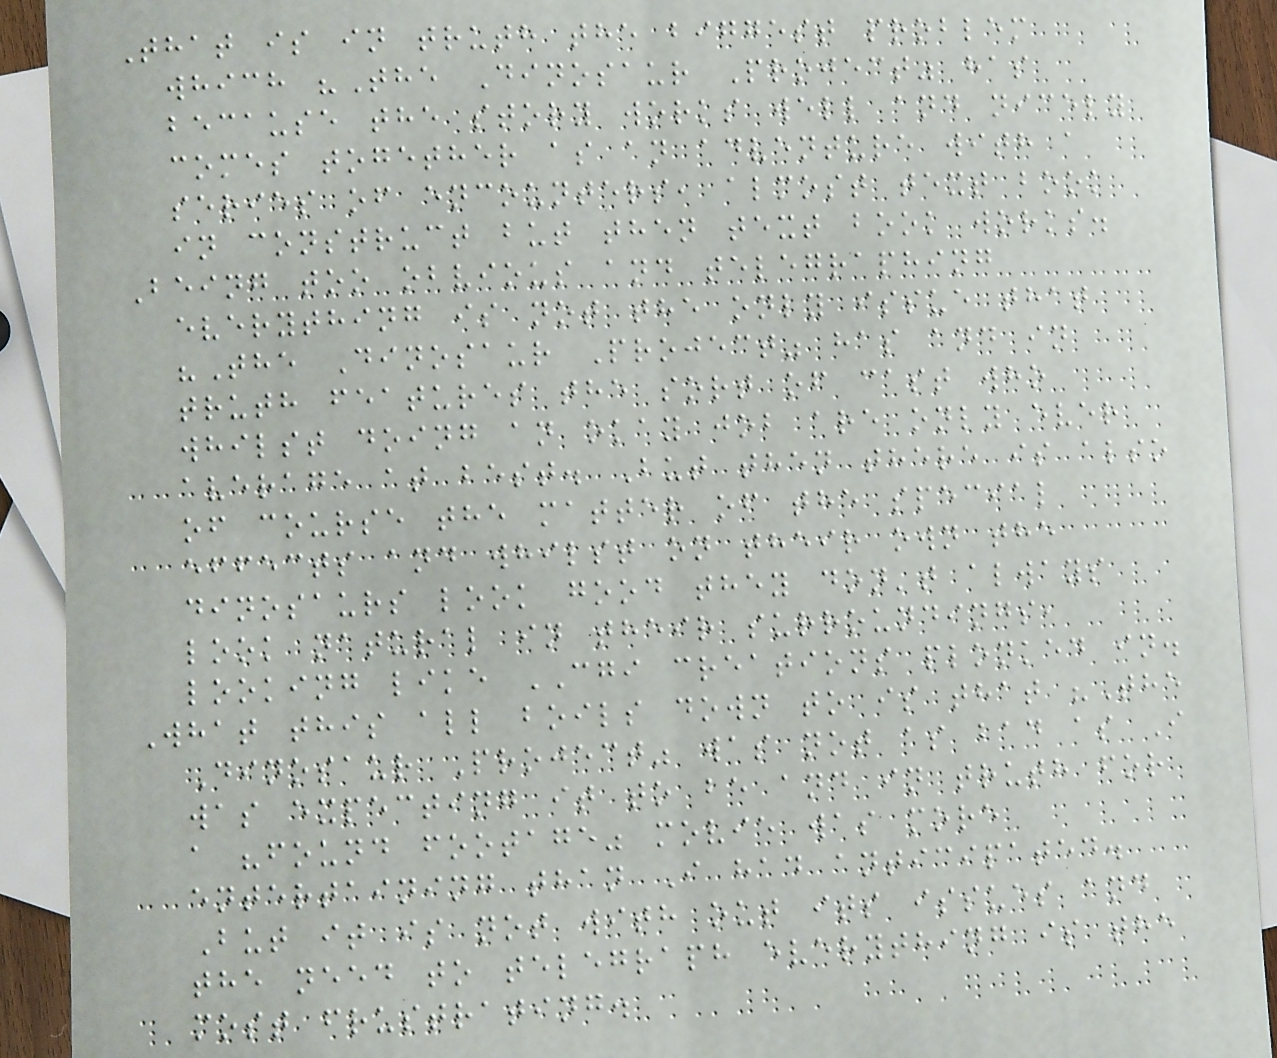That is in truth the biggest problem
which "The Dinosaur Project" has
because the story works well and nicely
comes together as an adventure with a
series of encounters, almost text book
in construct but then text book works.
Being too obvious and telegraphing
everything is not the only issue that
"The Dinosaur Project" has and in
truth features the sort of cast who
whilst doing an okay job are only ever
average at best. But then there is also
of course the matter of the special
effects and whilst on their own the
dinosaurs look good they don't always
look natural in their surroundings,
looking like CGI creations plonked in.
What this all boils down to is that "The
Dinosaur Project" was not as bad as I
was expecting it to be and in truth for
a "found footage" movie was more
entertaining than I had anticipated.
But it is not with out its issues and
the need to telegraph everything is the
most frustrating.
